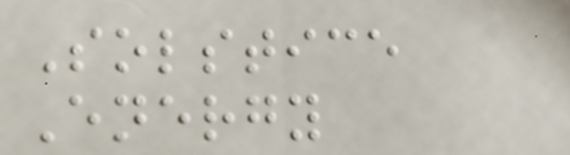Solstice
Energy
